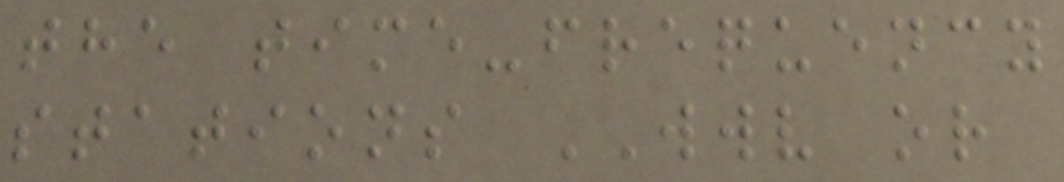the time-frequency
stations WWV or
